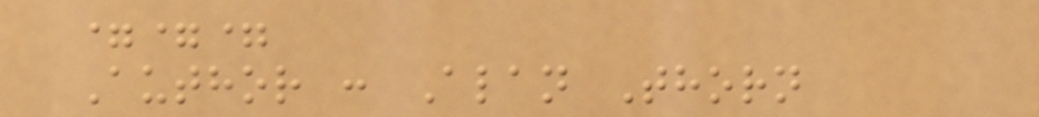===
Author : Alan Thorn
